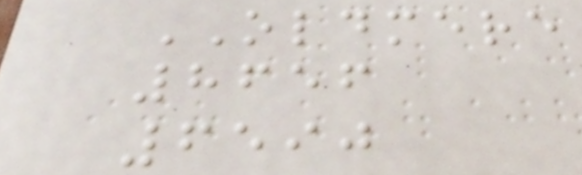OLDMERE
8656
6590
